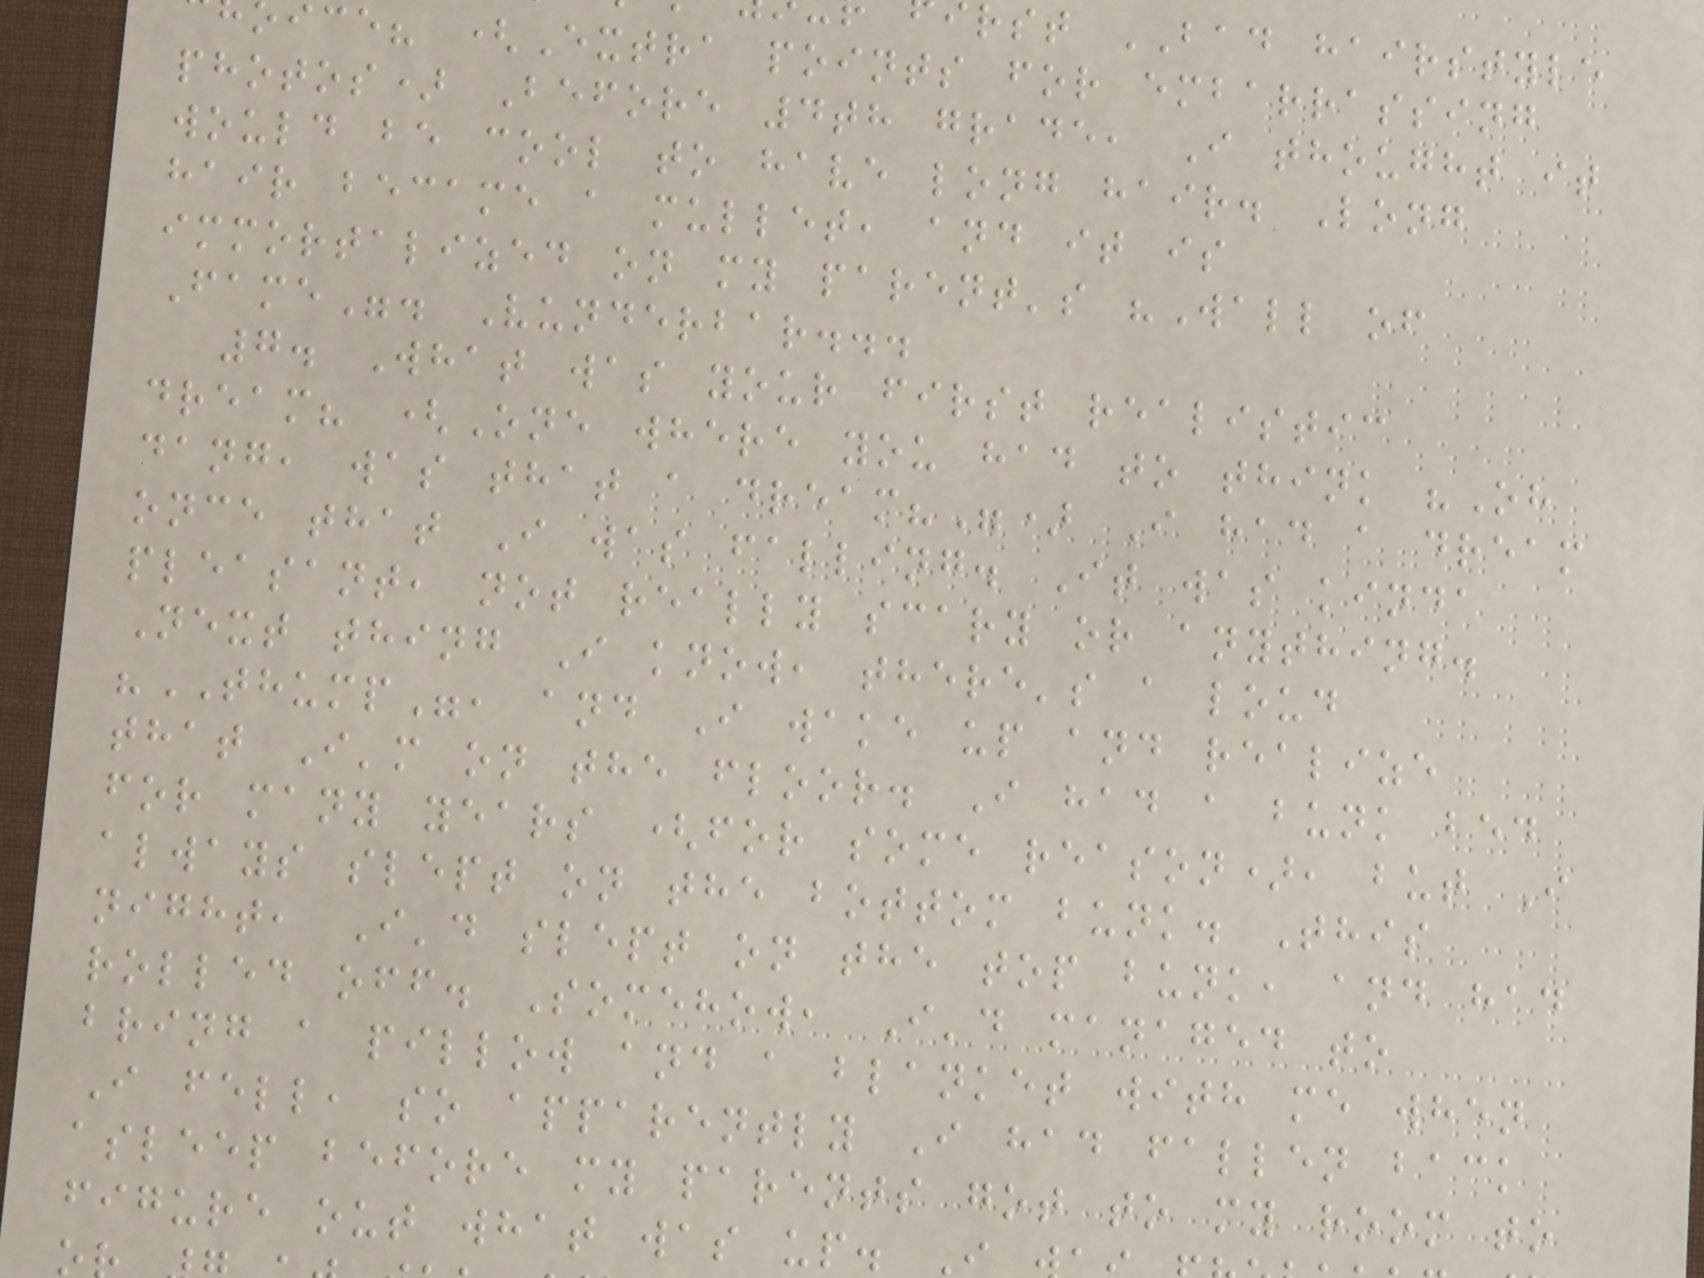rst BAD hairstyle
ice? (Extra points for embarrassing
photos) Before 4th grade, I thought it
would be cool to have long hair. Long
hair became a mullet, and it is
immortalized on my parent's "Wall of
Fame". Vunderbar...
7. What was your first realistic
dream? (One where you had to think "Oh
dang, was that a dream?") I had a dream
once that I was falling. It was kinda
pleasant, not really scary or anything.
Next thing I know, there's a loud
"THUMP", and I wake up and realize
that I'm on the floor. I had a bunk bed
for many years (for some reason), but I
always slept on the bottom bunk. This
night, I'd slept on the top bunk, and had
rolled off. Somehow, I'd managed to
bring a pillow and a blanket with me when
I fell, so apparently I had fallen back
asleep before my parents got to my room to
figure out what was up.
